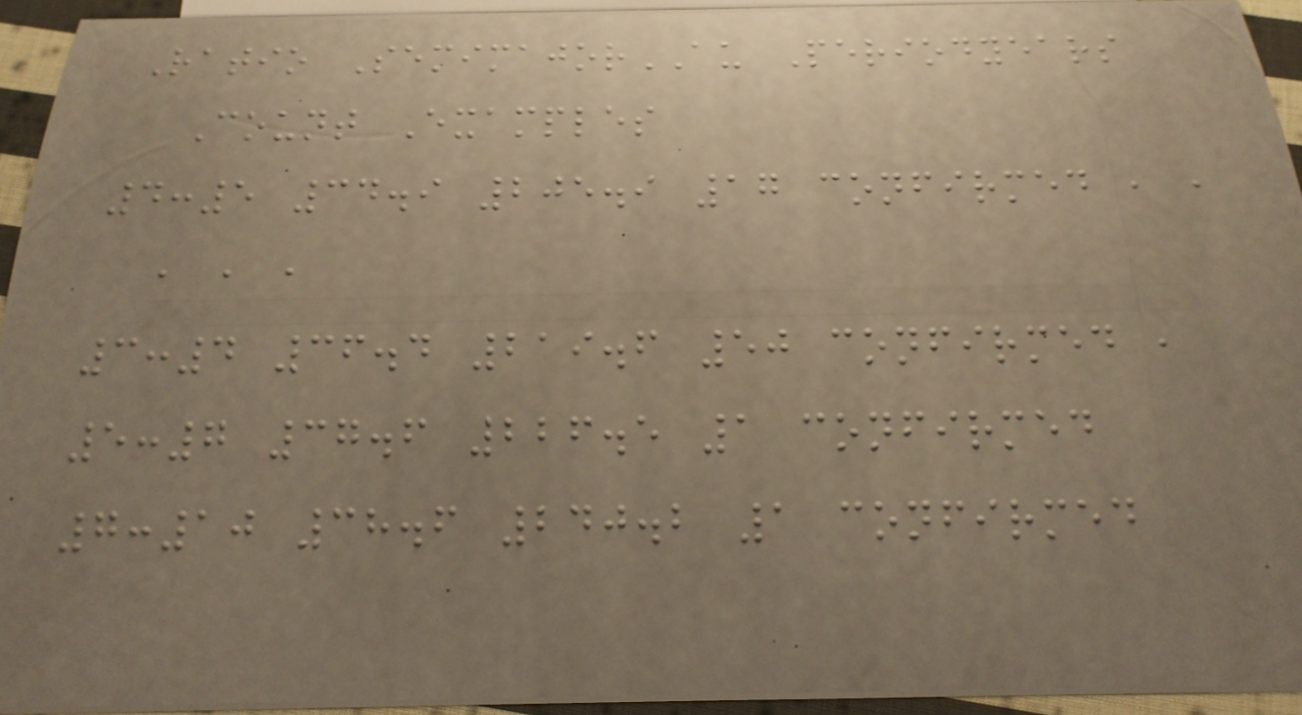Ratio SemimajorAU Periodyears
Count Examples
4:5 34.9 205.9 17 confirmed , ,
, , ,
3:4 36.4 219.6 50 confirmed ,
5:7 37.6 226.5 1 confirmed
7:10 38.6 240.2 1 confirmed
